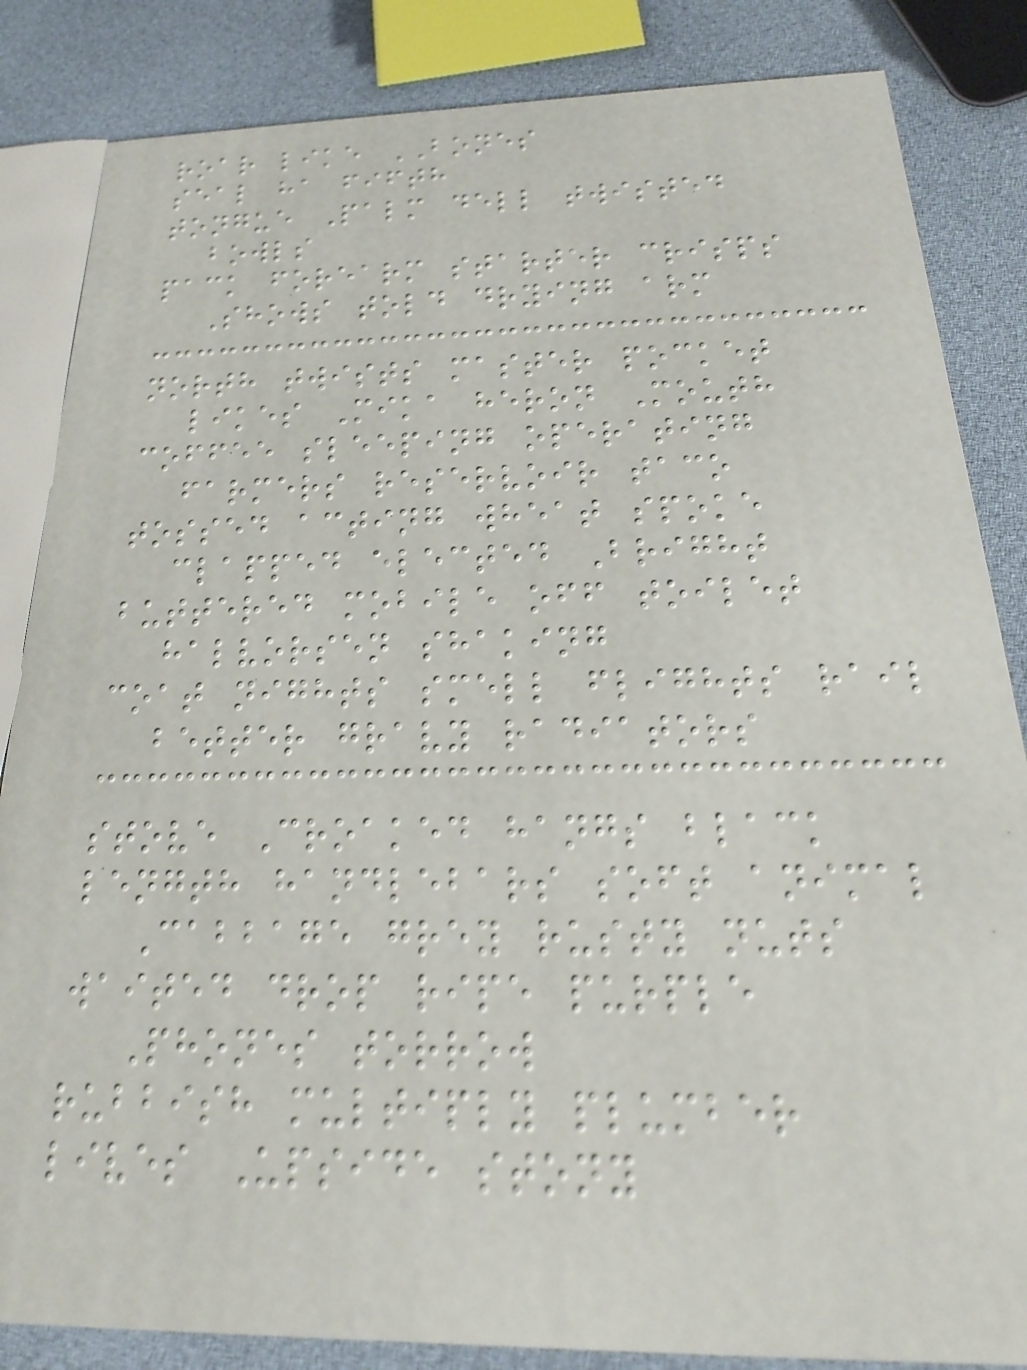roar like BONES
seal ha fifth
tongue Palm dell twisted
bowls
pack forearm starter crisps
Shows told drying arm
north twists master pocket
likes Mika heron Mouth
coffee sleeping operating
farmers reservoir taco
tossed acting wheat spoke
clapped elected Bright
buttered mobile off toilet
halvorsen shaking
coat nights smell flights rail
better gravy radiators
stove Croaked hangs black
length handlebars soft animal
Cabbage grey rusty nuts
waited drop ripe purple
Phones torrow
rubbish multiply plumber
lives Upside stony
